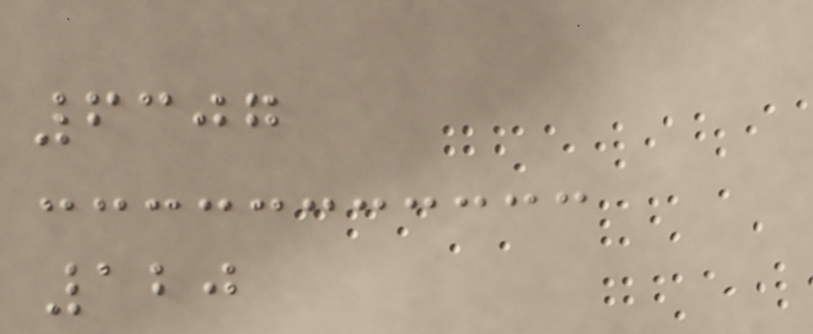6307
120
